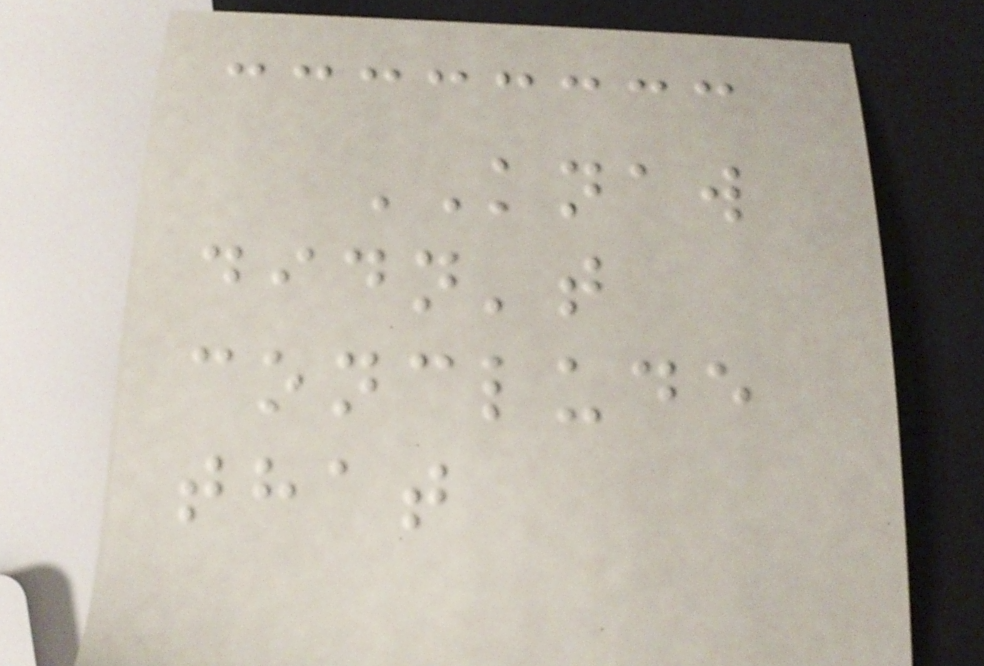KNAW
didn't
conclude
that
